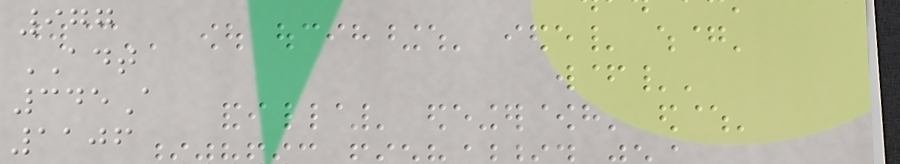977
ADT
345A
1106
